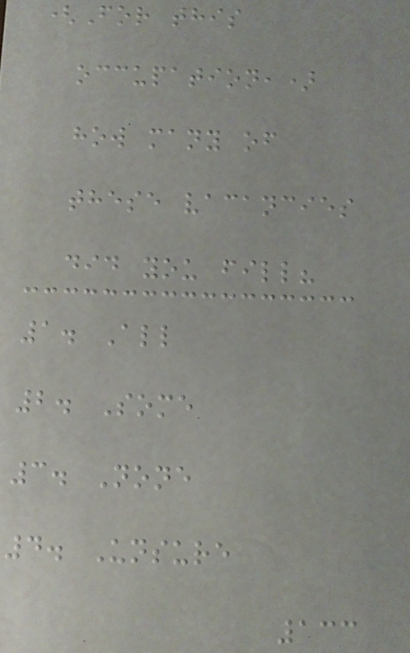(For this
occupation,)
how many of
these vacancies
did you fill?
1. All
2. Some
3. None
4. Unsure
133
